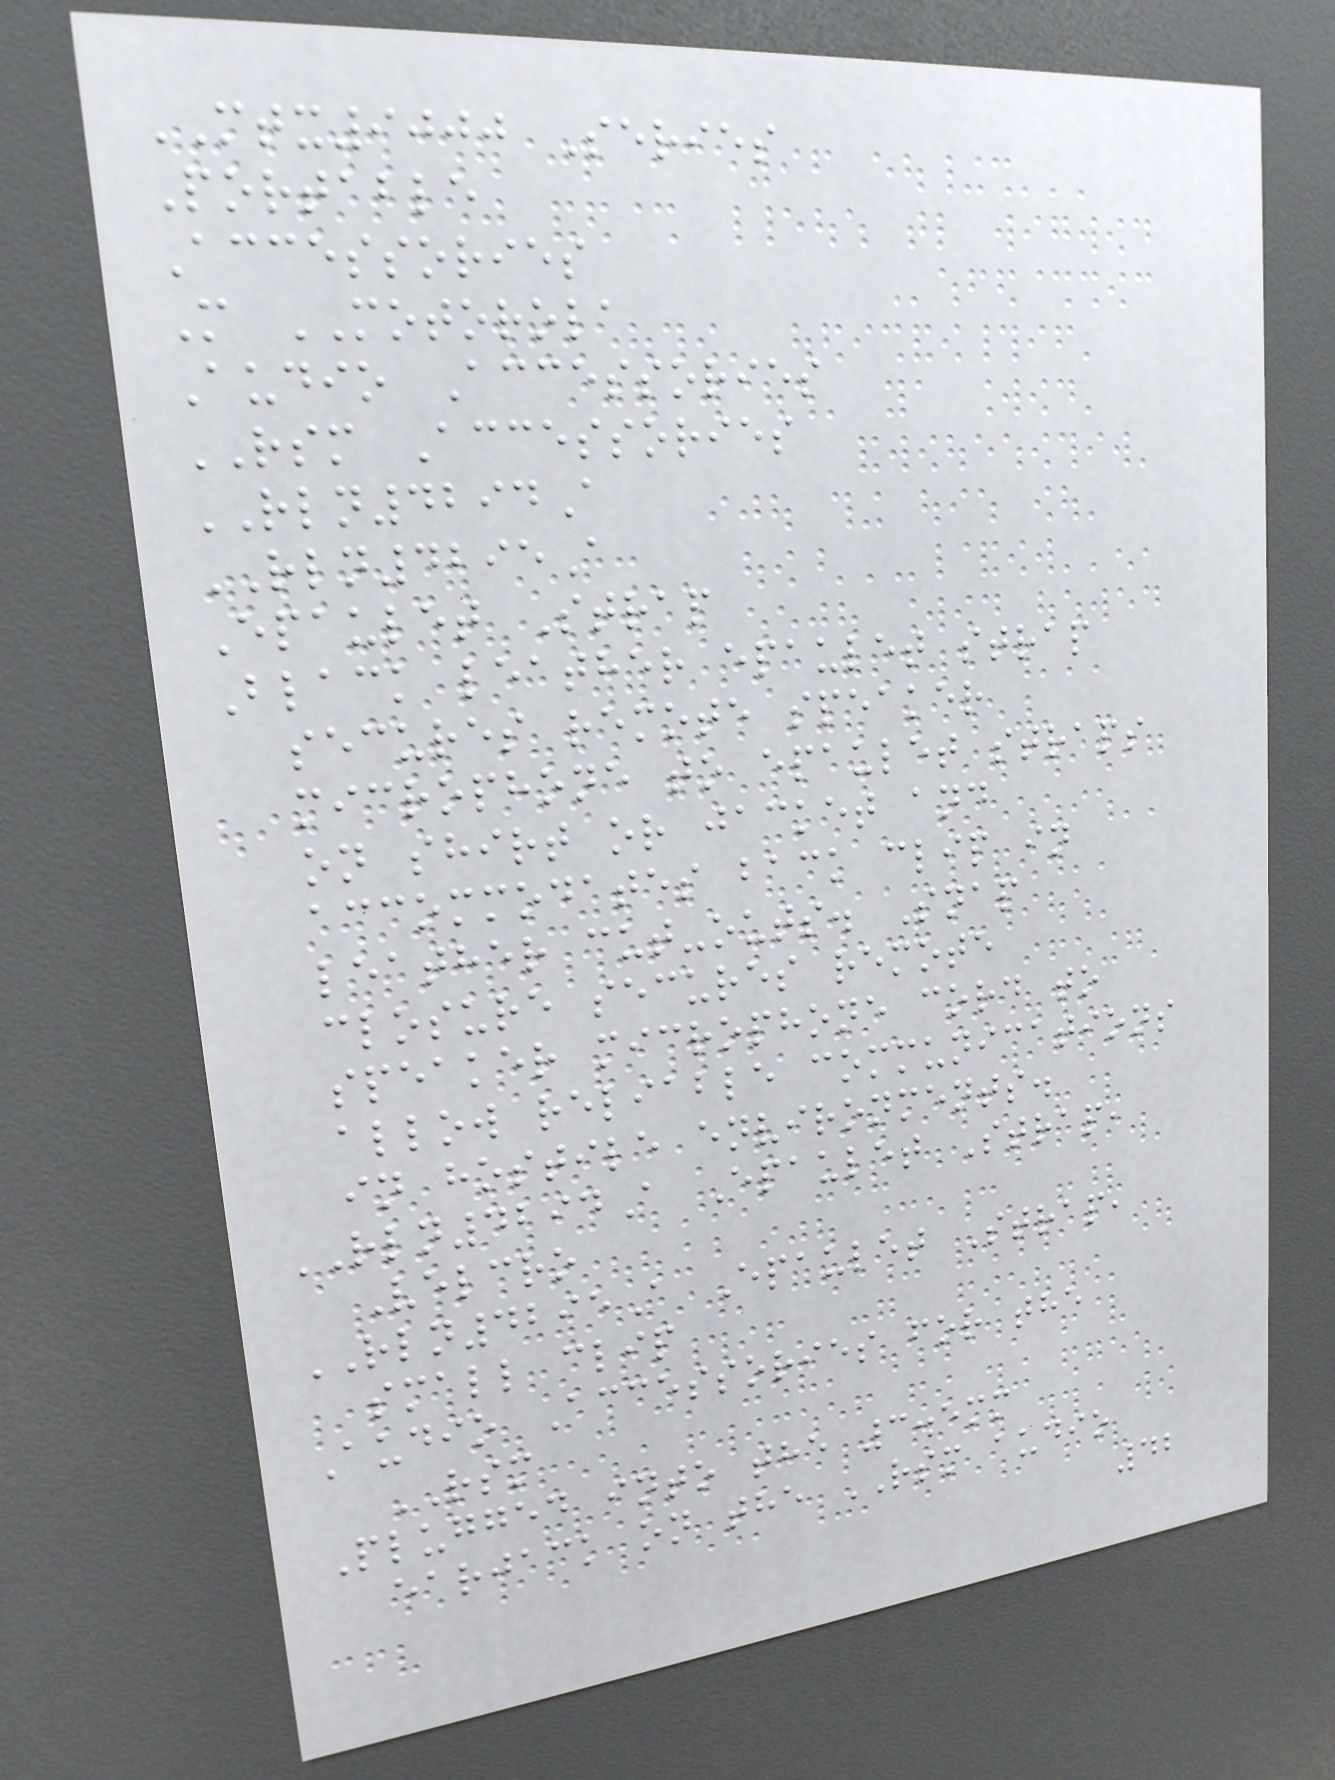MTX9000 Series
Portable
Accessories
M MOTOROLA
Audio Accessories
RSM Accessories
RLN4294A
RLN4295A
Epaulet Strap
Black leather epaulet strap
secures remote speaker
microphone to epaulet straps
on shirt or jacket and
accommodates back clip in
leather cut-outs. Snap
closure secures remote
speaker microphone cord to
allow reliable communications
in hostile environments.
RLN4294A Epaulet Strap,
Velcro
RLN4295A Epaulet Strap,
small clip
Audio Accessories for the
RSM
Plugged into the 3.5mm
earjack on the RSM audio
42
